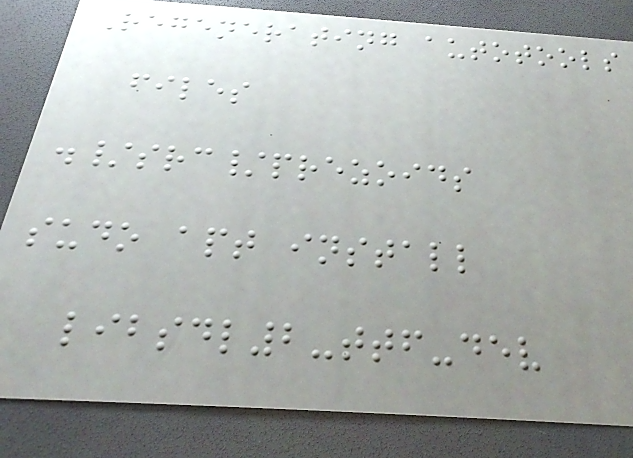Regenerating autotools
files
./src/prezoids
sudo apt install
libsdl2-ttf-dev
